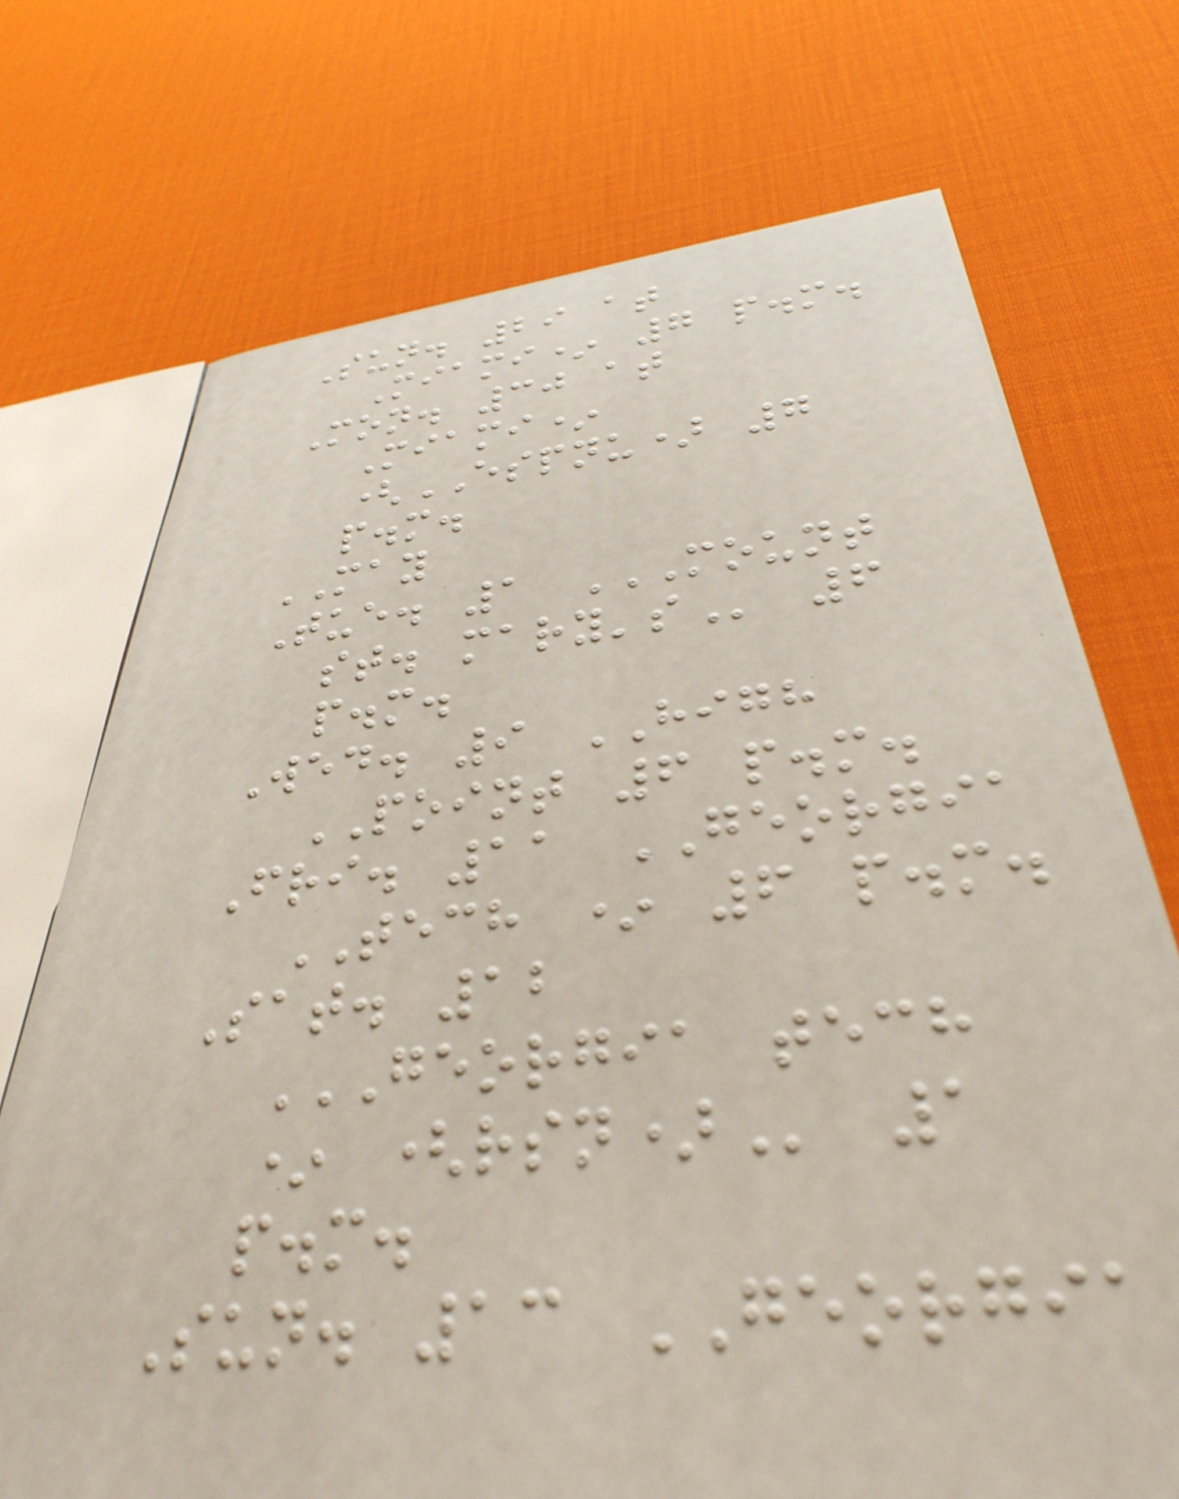Sun. 29 at
Miami* 7 p.m.
Mon. 30 at
Miami*
(ESPNU) 7
p.m.
MAY
Tue. 1 MOUNT
ST. MARY'S 6
p.m.
Wed. 9 HIGH
POINT 6 p.m.
Fri. 11 GEORGIA
TECH * 6 p.m.
Sat. 12
GEORGIA TECH
* (RSN) 1
p.m.
Sun. 13 GEORGIA
